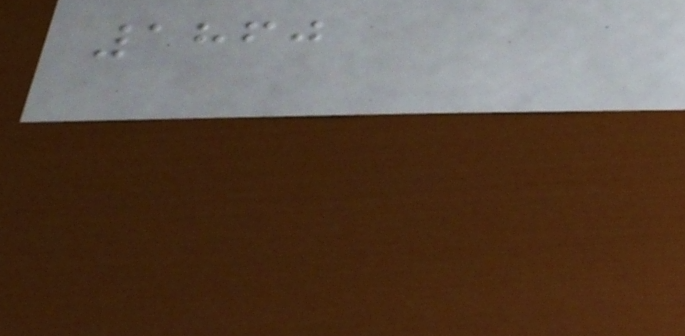1860
